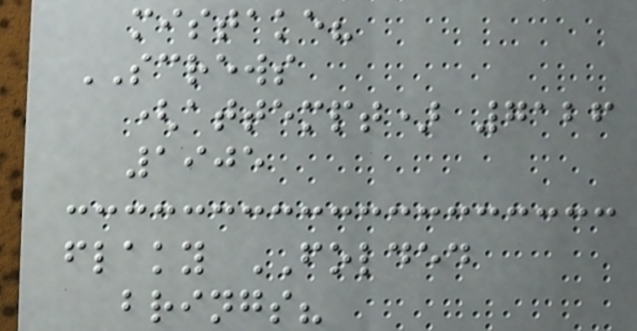mistake?
SCREWS
(attempt) 7126
1905
flaky FOLDED
brings?
